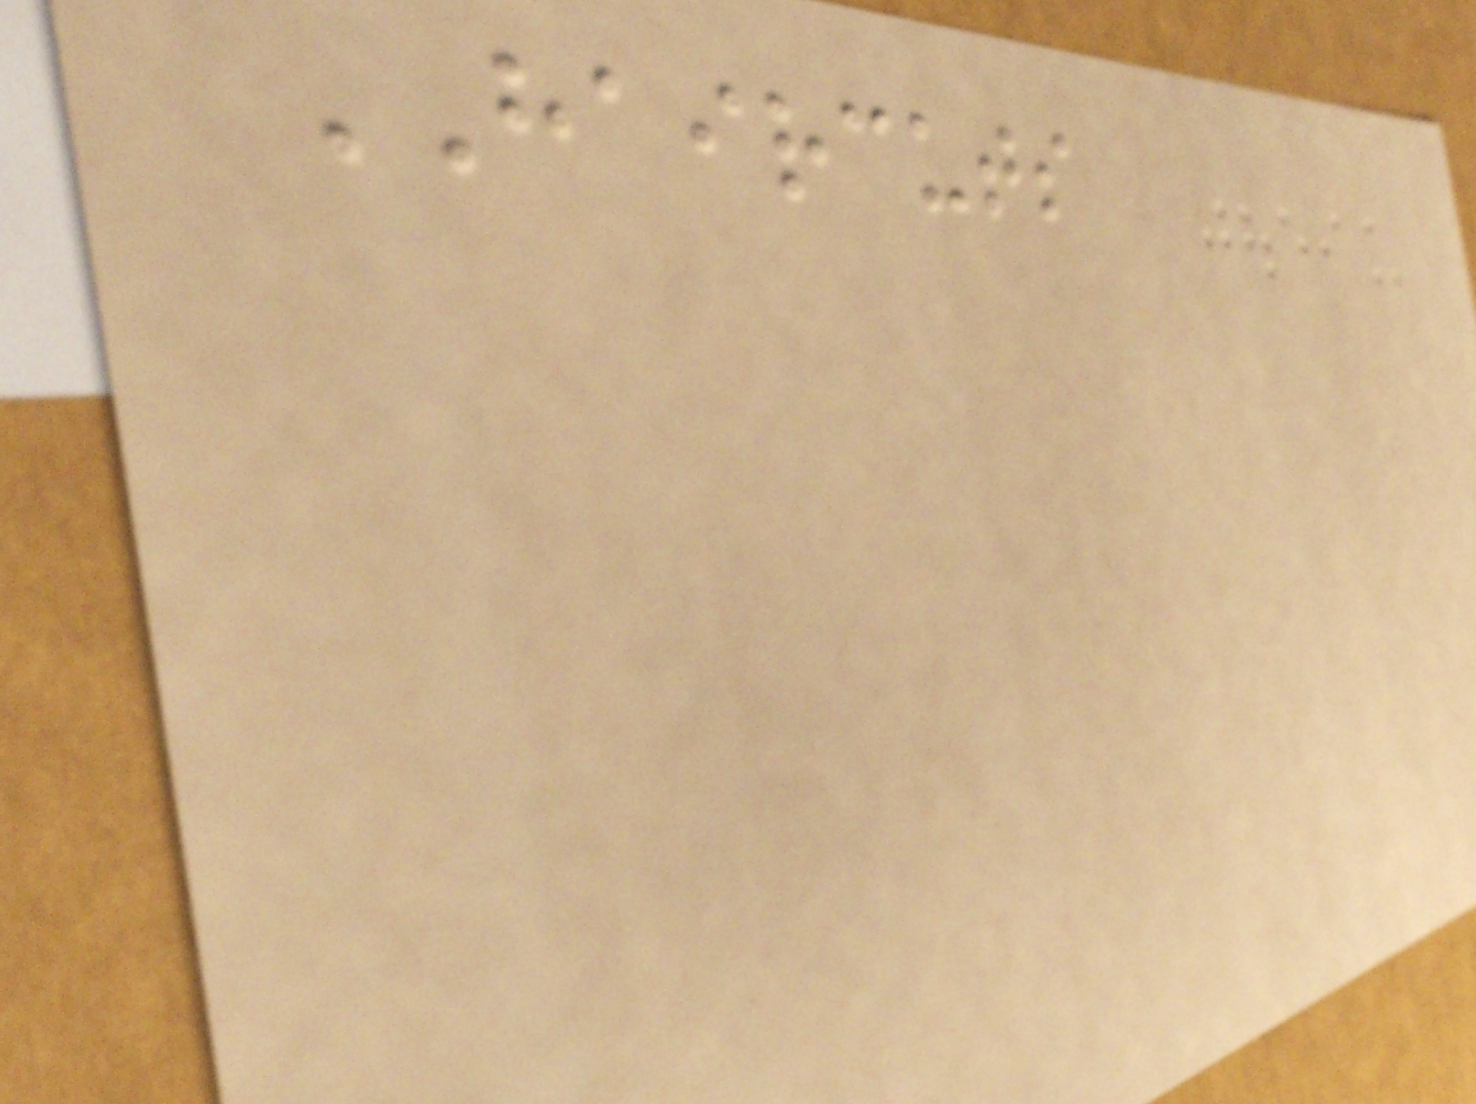HAIRCUTS
